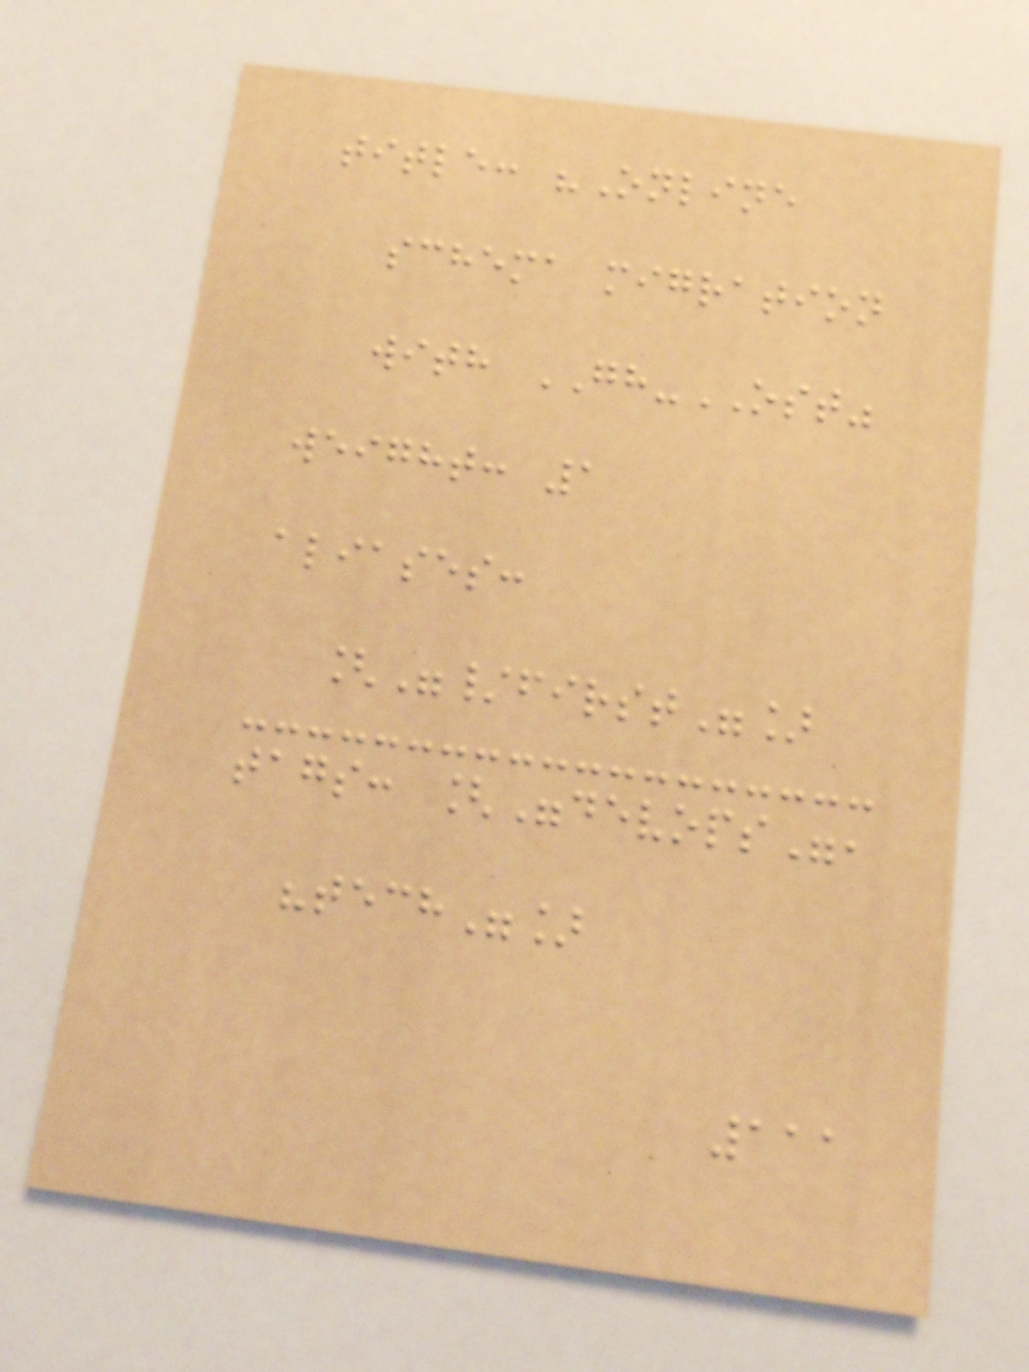title: "Online
schema migration
with GH-OST"
weight: 1
aliases:
["/first"]
tags: ["devops",
"tech"]
111
